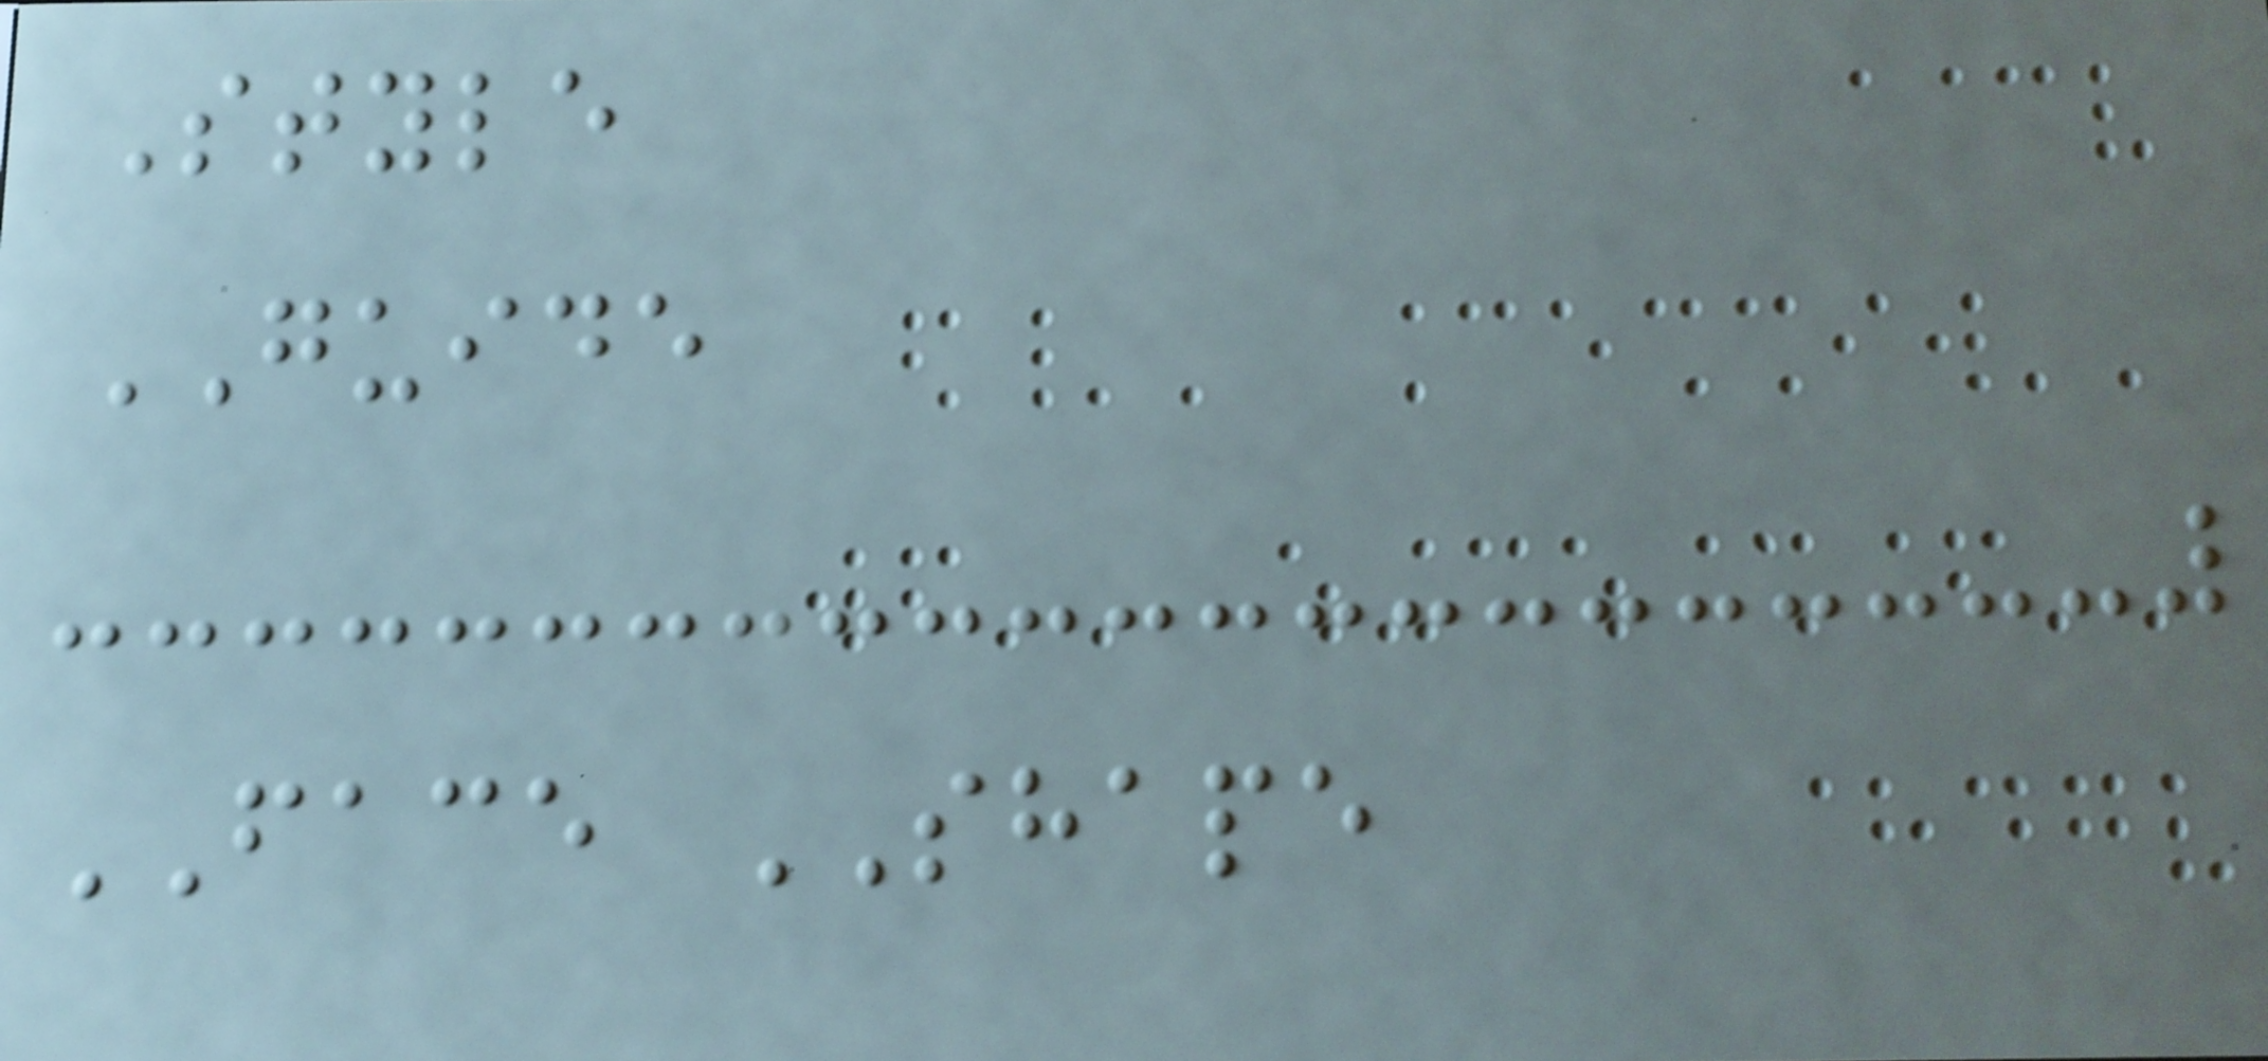Style
GUIDE
FACE SHAPE
